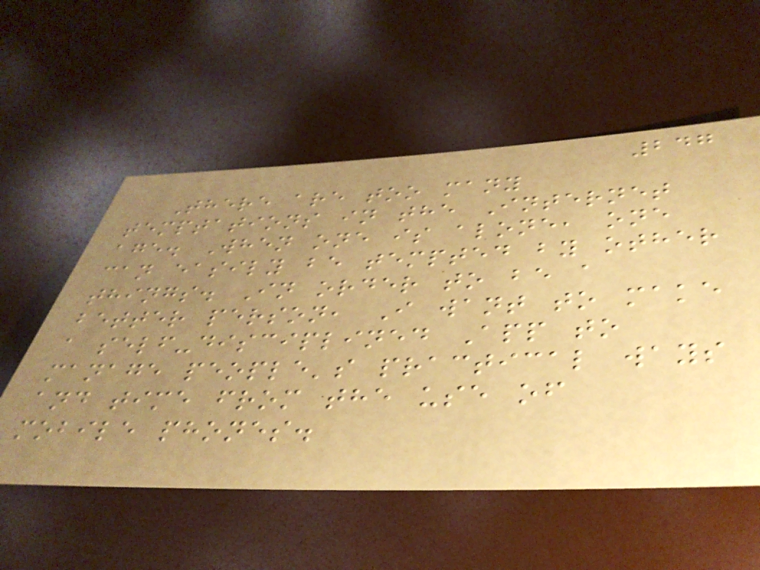247
There are too many
temptations in the Internet
age. When one is alone, one
can easily be tempted by other
things. In order to be a
better person, I want to make
a self-disciplined App to
manage people's practical ways
and time from the use of
mobile phones.
